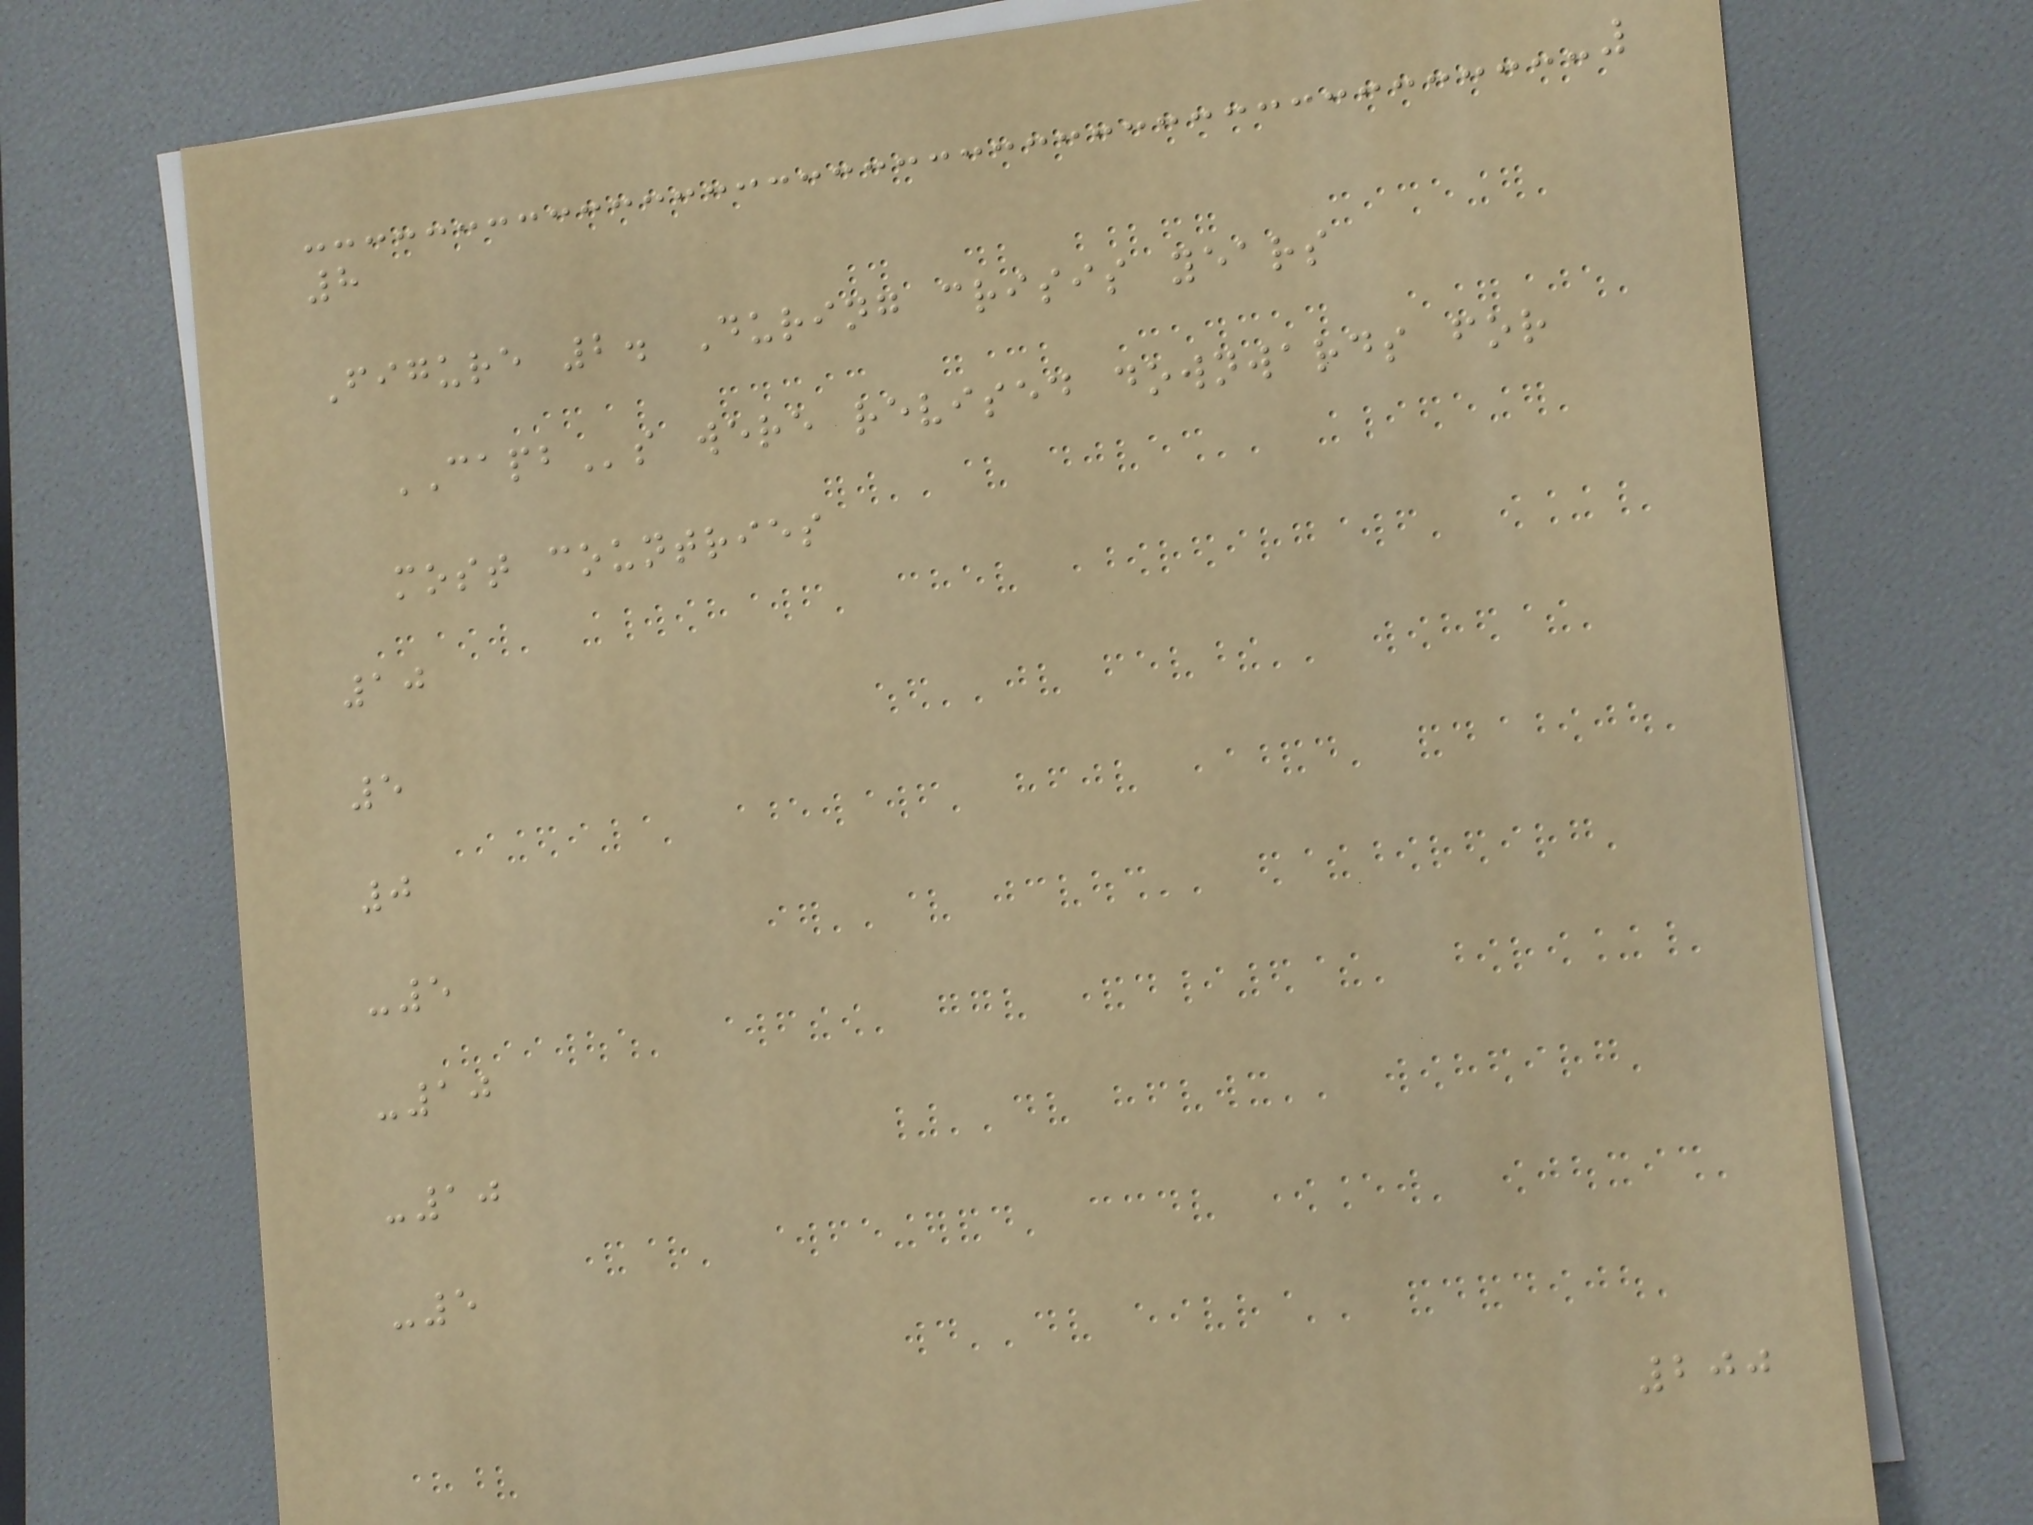8
Figure 2. During crisis years
CAPBs were revised downwards for
most countries
10
5
0
-5
-10
-10
-5
200
